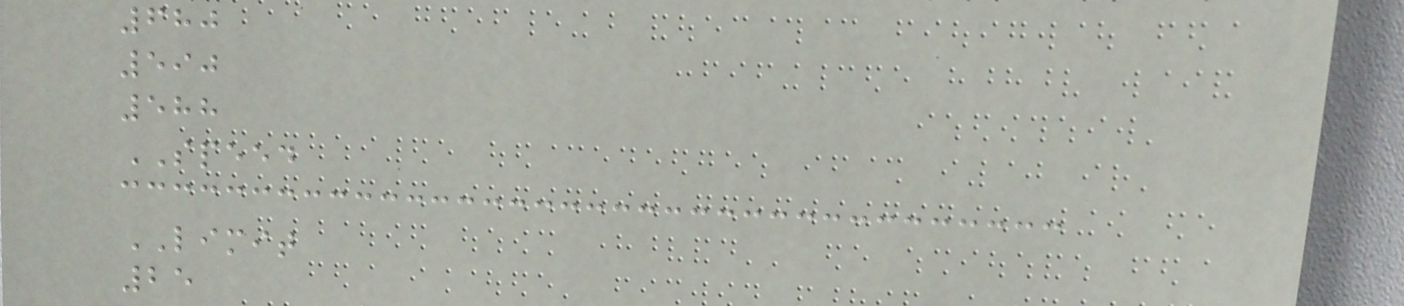680
590
588
SPEED
LIMIT
25
